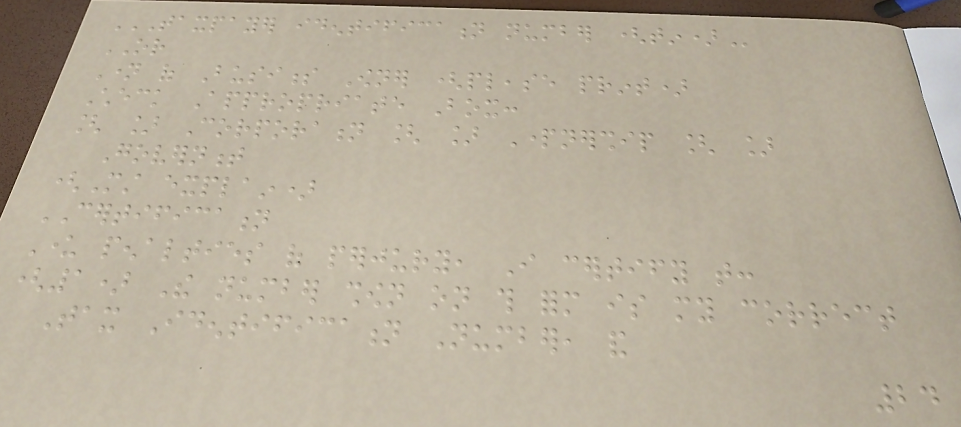TAXPAYER IDENTIFICATION NUMBER (TIN)
OR
Name of Business Owner (please print)
Check Appropriate Box:
[ ] Corporation [ ] Partnership [ ]
Government
(Must explain)
CERTIFICATION
Under penalties of perjury, I certify that:
(1) The number shown on this form is my correct
Tax Identification Number, and
24
